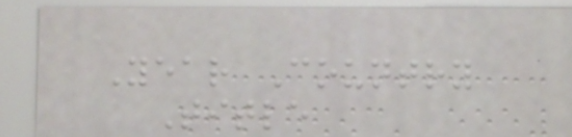Year Country
Title
